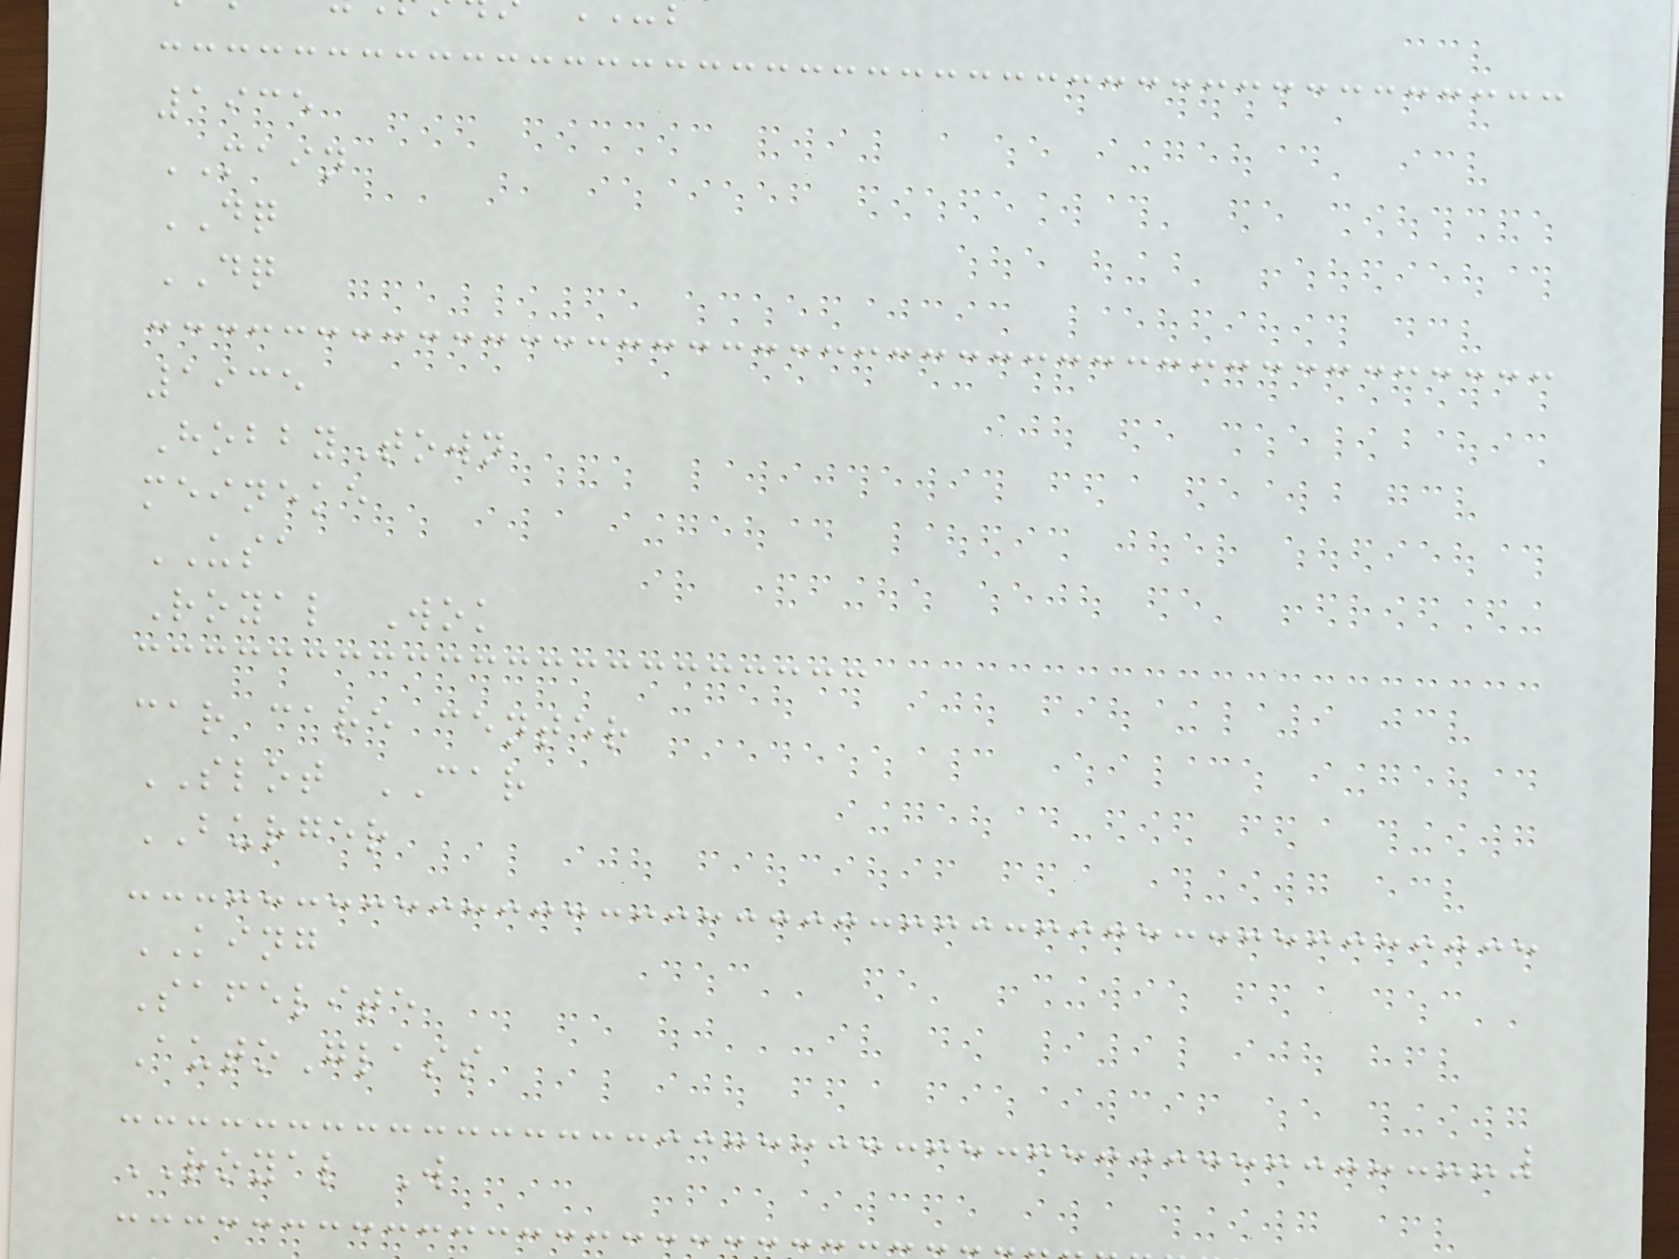1935
MAIN
DQ
DQ
1935
HobbyTown
meineke
USA
Royal Wok
car care center
SLOT CAR
BURGER
KING
Safelite
AutoGlass
ROYAL W
